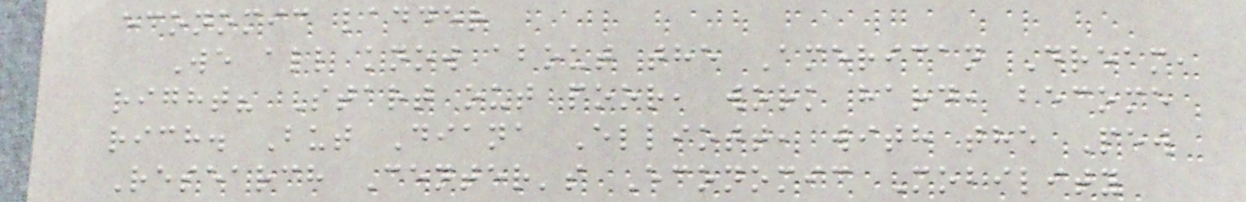economic ladder
We all know about the American Dream,
right? Start out poor, work hard, become
rich. But Diana Elliott, with the Pew
Research Center's Economic Mobility
